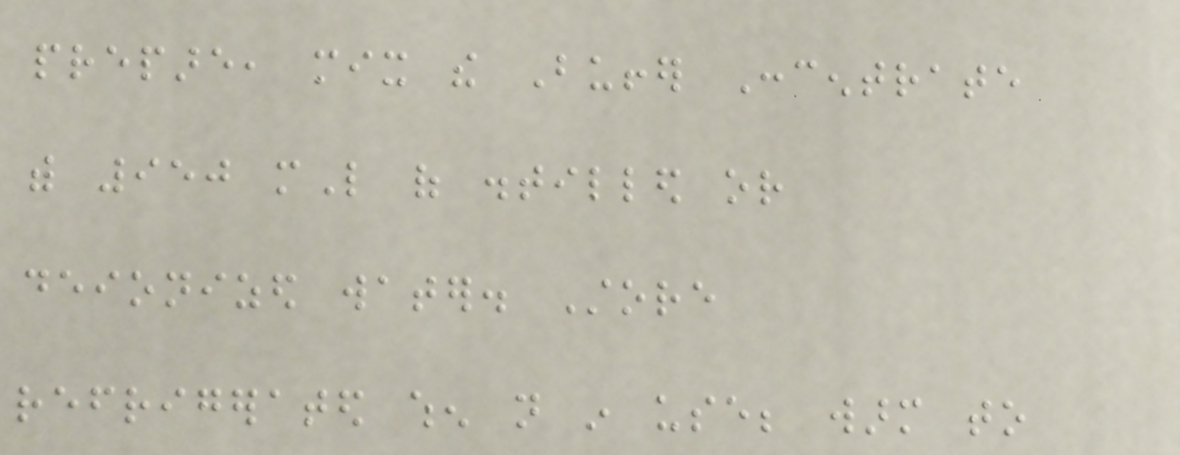prepare, mix the Buffer Concentrate
with 950 mL of distilled or
deionized water. Store
refrigerated when not in use; warm to
